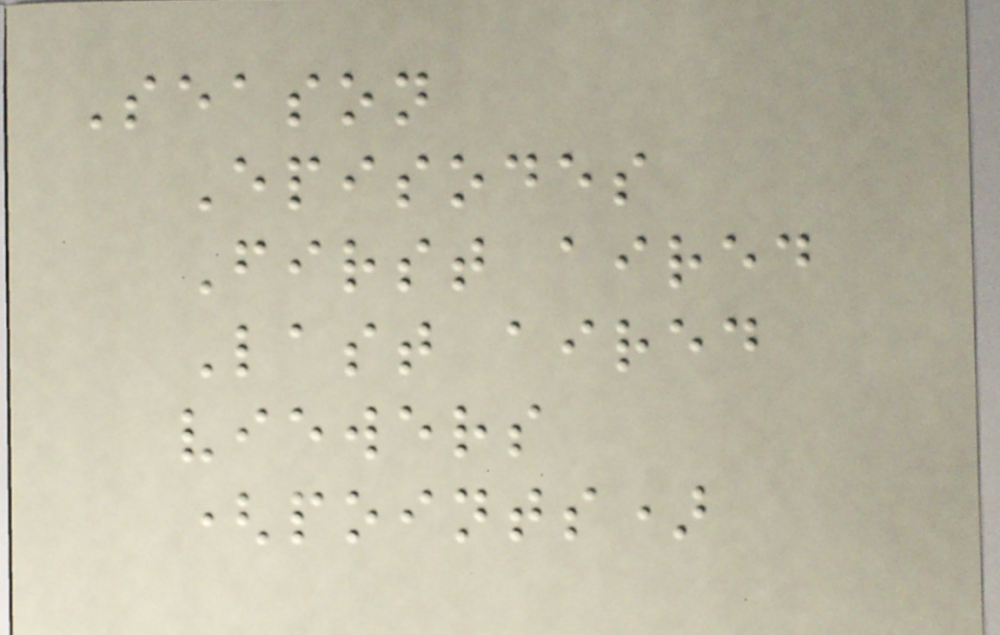Season
Episodes
First aired
Last aired
viewers
(points)
